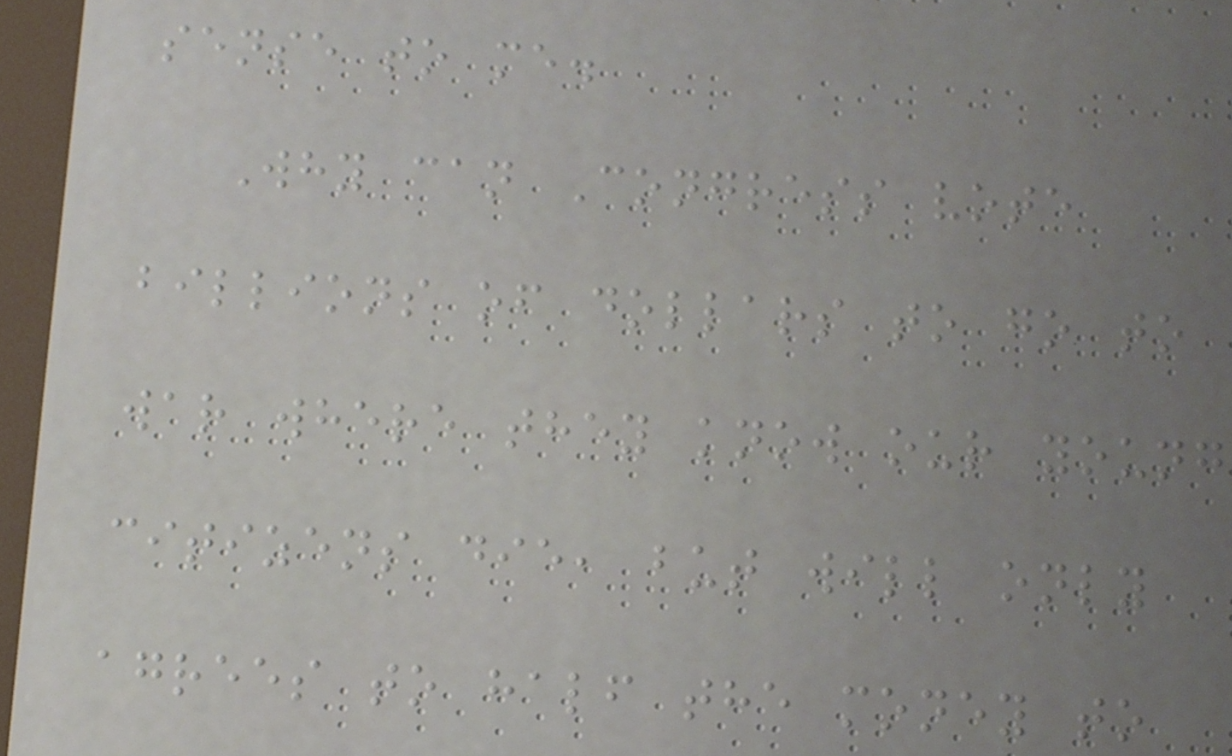sense to me.
Why can Congress vote
billions of dollars to go to
war where they know our young
citizens die, but will only
agrees to half the money to
